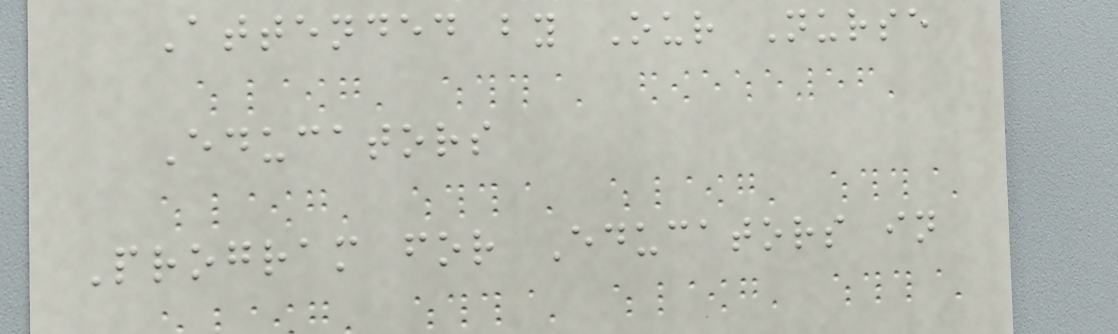Attended by Our Nurse
Educators
Program for Educators in
